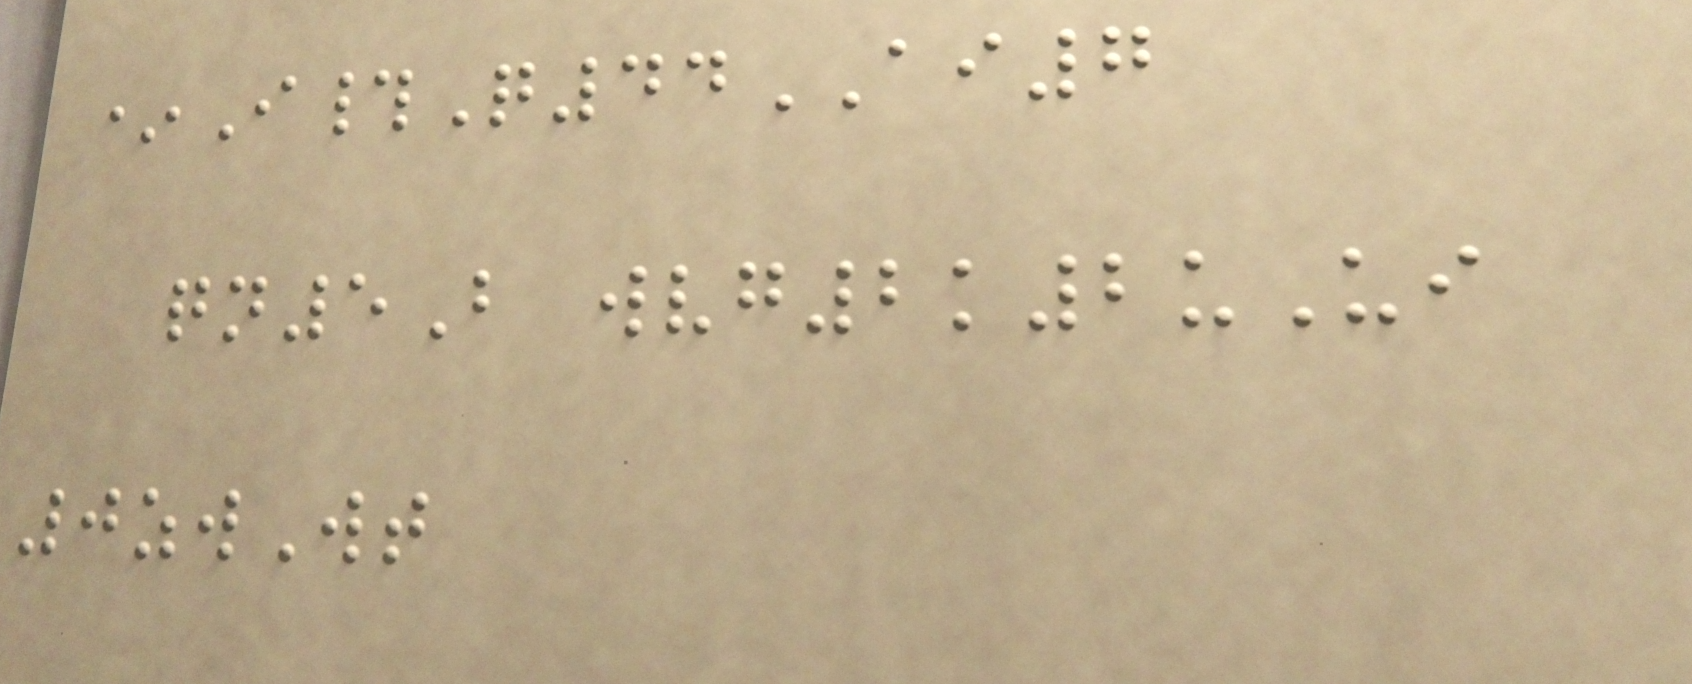*I#Q44AI7
qn5B wvg2k2uUi
0zwWt
